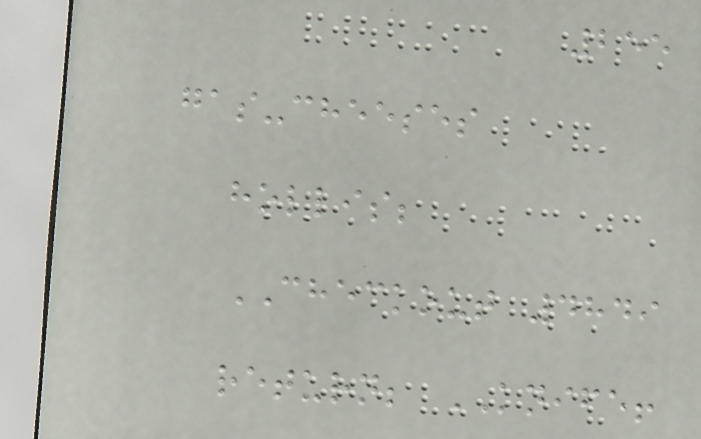255
gas-cheeses
hollis;
CHECKOUT 4849
return; KNIFE!
